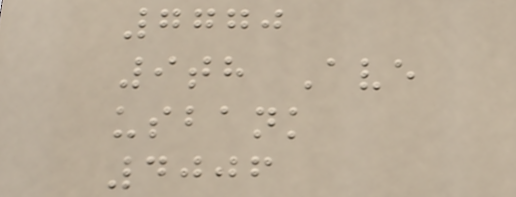7770
9th Ave
usbank
4006
